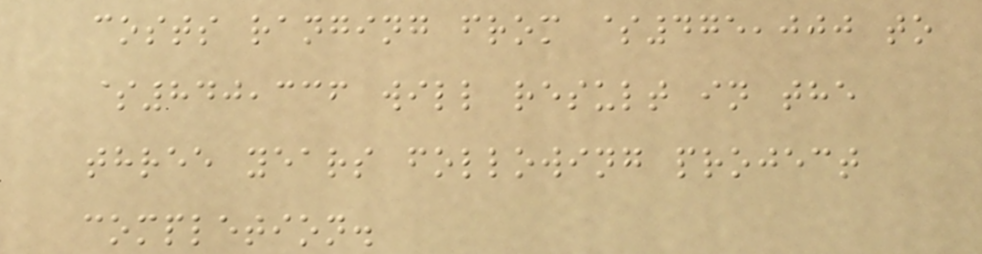costs ranging from $475,000 to
$840,336 will result in the
three years following project
completion.
